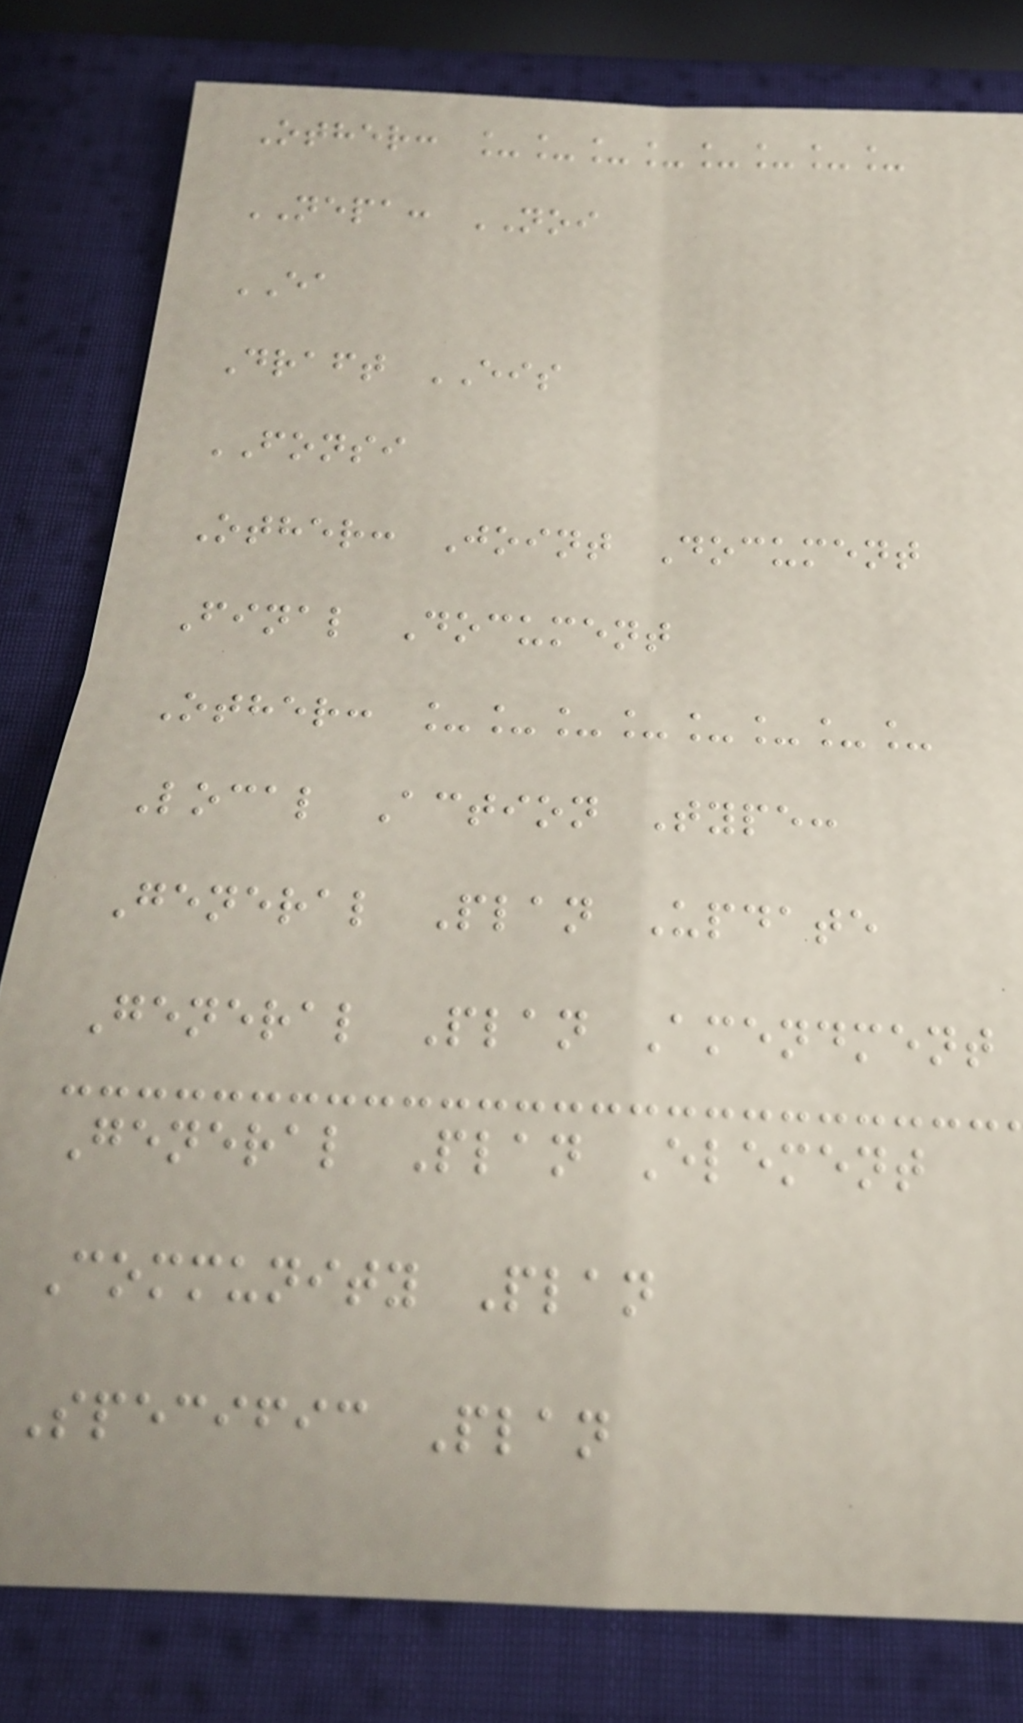Other: ________
NEPA: NOI
EA
Draft EIS
FONSI
Other: Joint Document
Final Document
Other: ________
Local Action Type:
General Plan Update
General Plan Amendment
General Plan Element
Community Plan
Specific Plan
